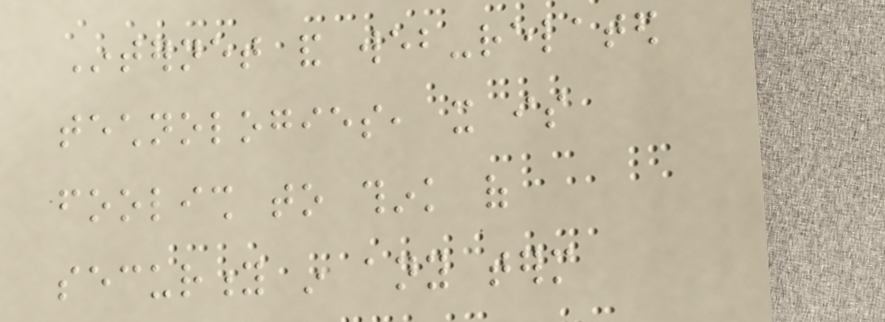Internet and web-related
technologies, it is
foolish to think of
security in any term
